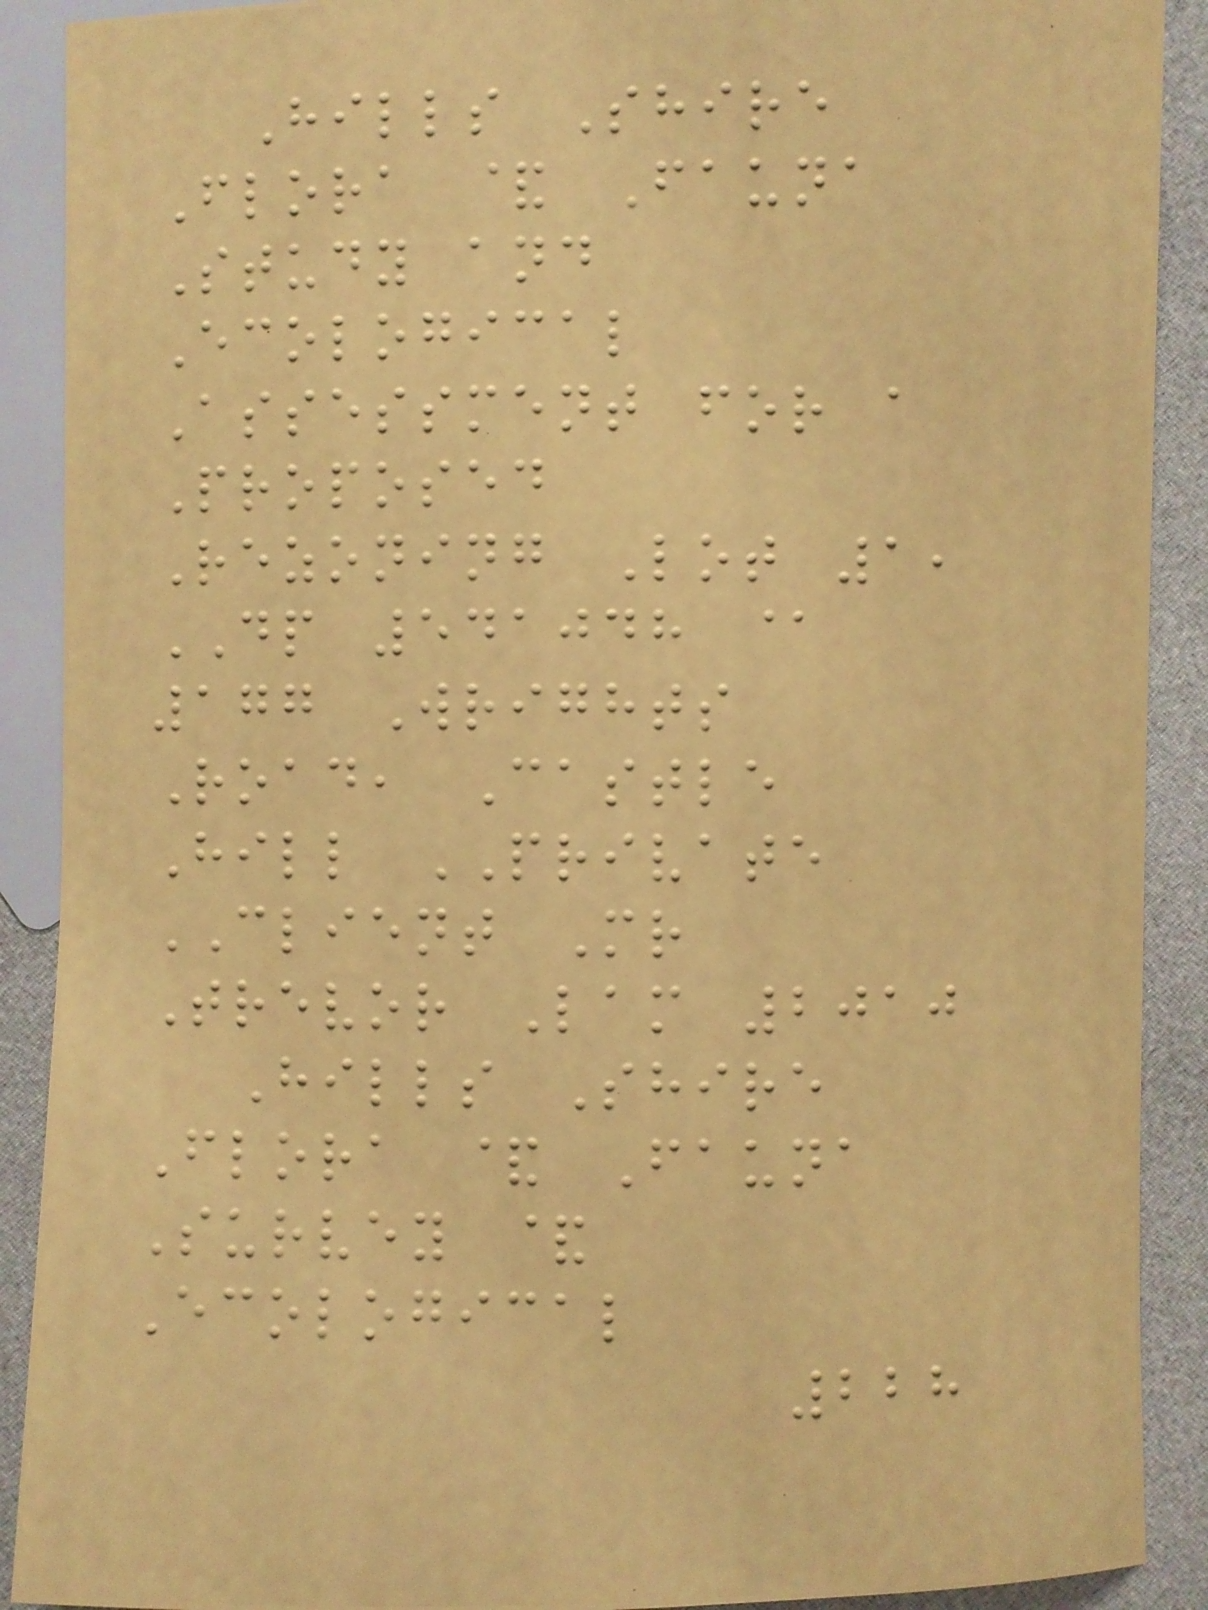Hills Shire
Flora & Fauna
Study and
Ecological
Assessment for a
Proposed
Rezoning Lot 1,
DP 541048 @
177 Wrights
Road, Castle
Hill PRIVATE
CLIENT Mr
Trevor Lam 2010
Hills Shire
Flora & Fauna
Survey &
Ecological
228
